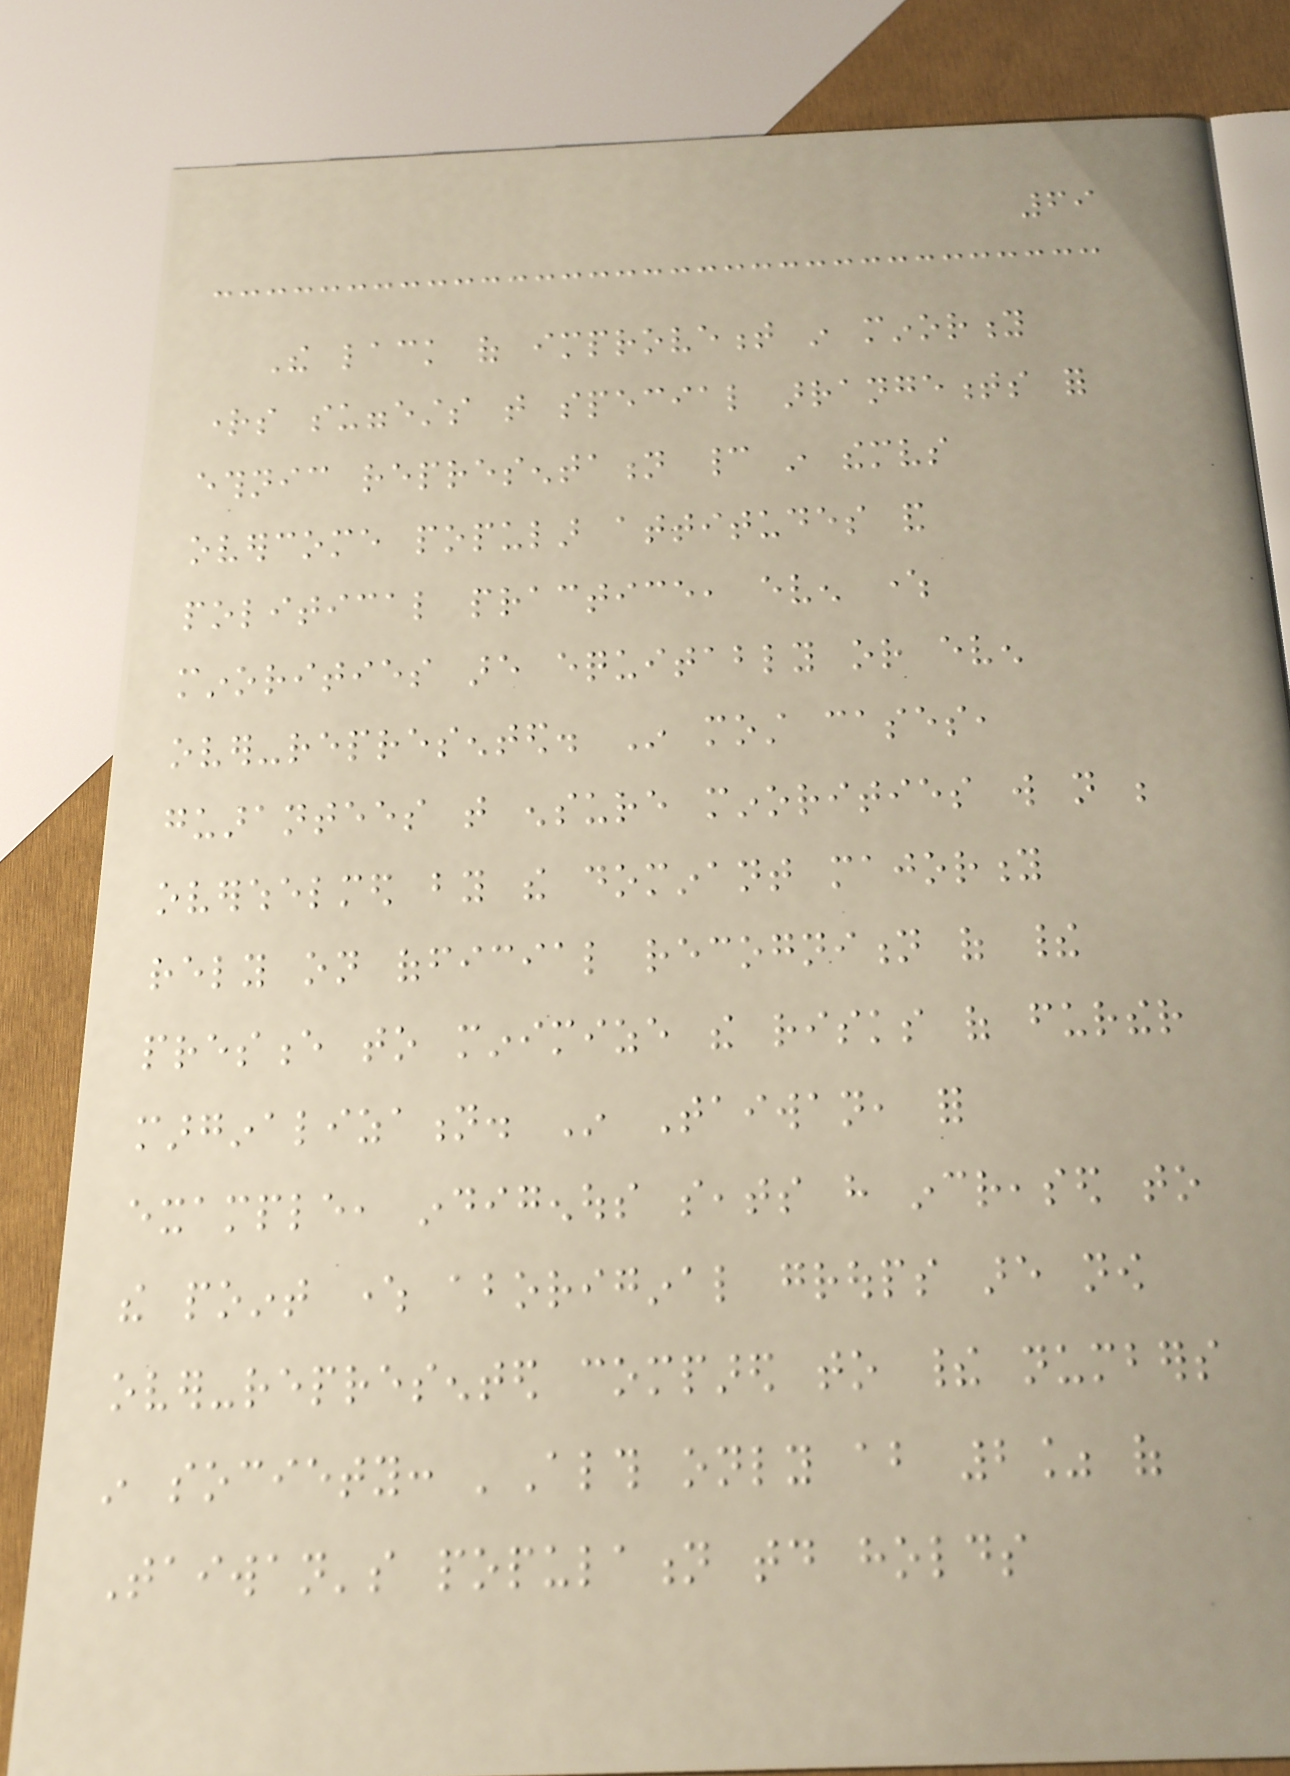69
The lack of improvement in minority
rights suggests that special arrangements for
ethnic representation cannot in themselves
overcome popular attitudes and
political practice, even where
minorities are equitably or even
over-represented. In most cases,
guarantees that ensure minorities will not be
overwhelmed by the dominant majority
rely on official recognition of their
presence to minimize the risks of further
marginalization. In Taiwan, for
example, indigenous seats have increased to
the point where aboriginal groups are now
over-represented compared to their numbers
in society: 'Although only about 2% of
Taiwan's population today holds
